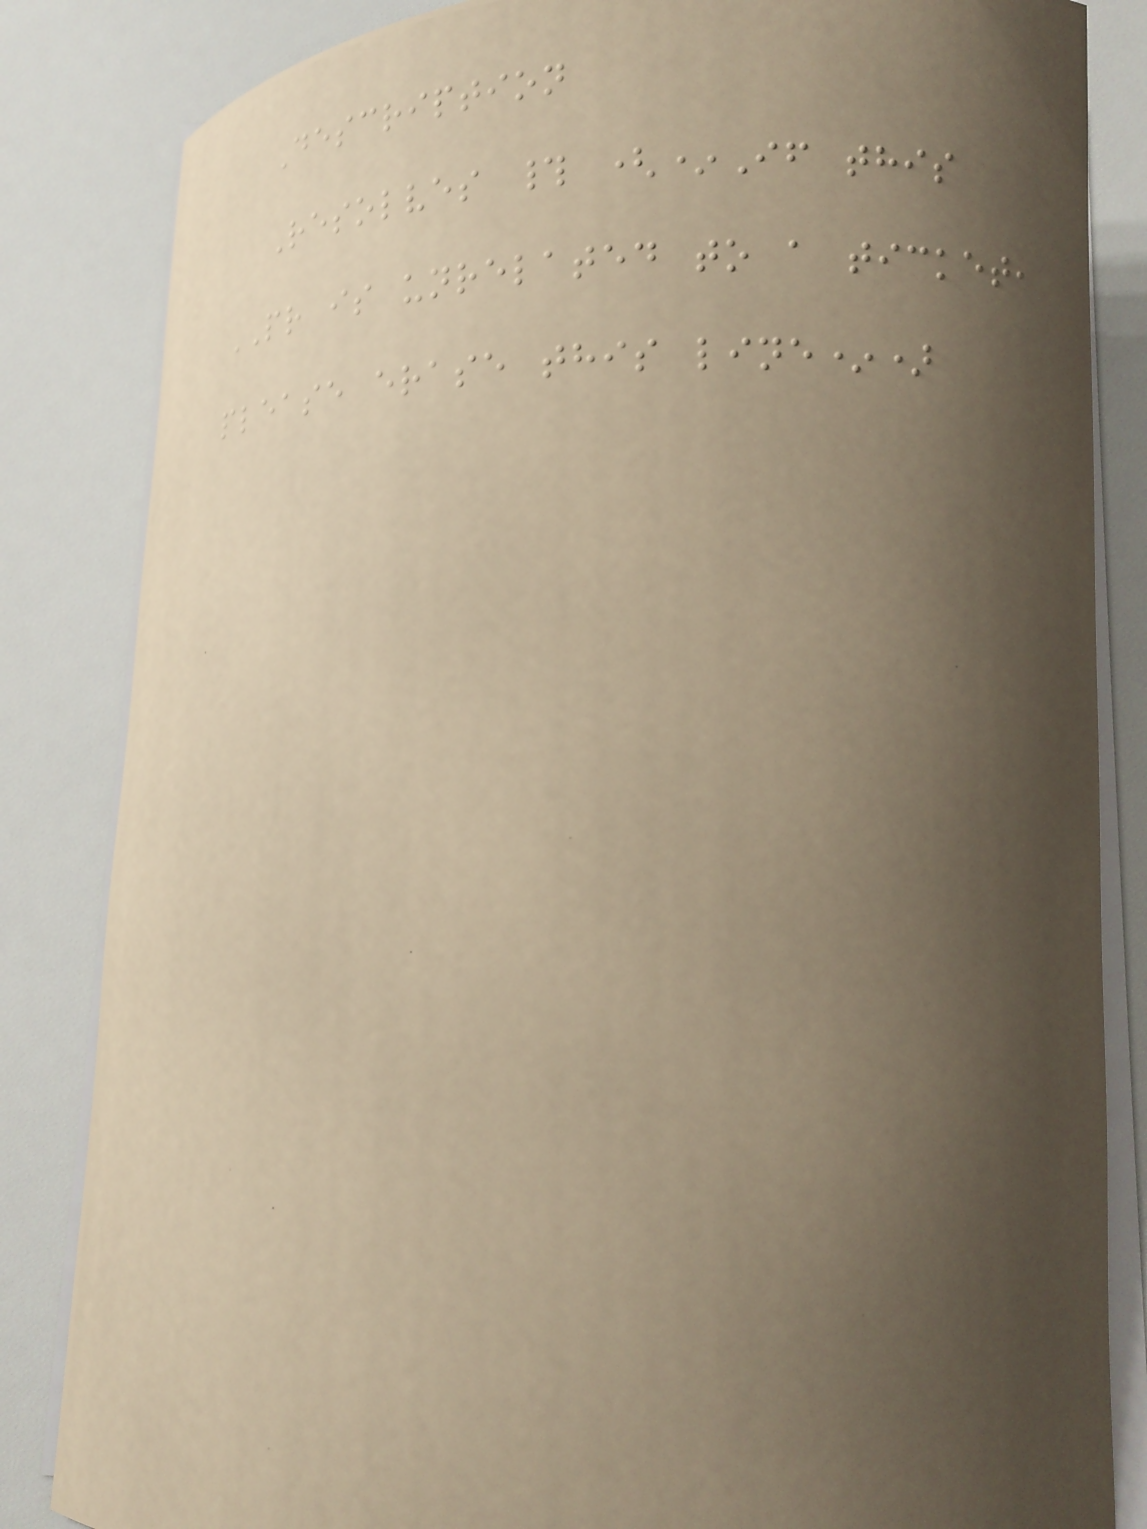Description
Resolves # (*If this
PR is unrelated to a ticket,
please erase this line*)
